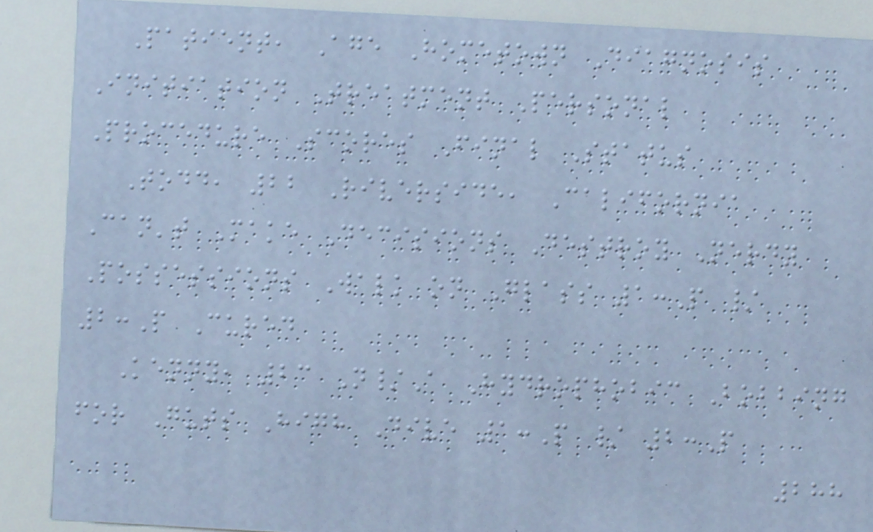Patient, Age Hometown Diagnosis
Initiation Treatment Personal
Procedure Scores Final Status
Todd, 22 Riverside, California
Can't Make Decisions Destroy Nerdy
Possessions Walk on Glass 1:P /
2:P Cured
Kenny, 23 N/A Hydrophobic Bobbing
for Guts High Dive 1:P / 2:P
288
